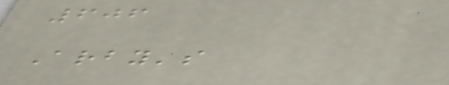606
Arby's
